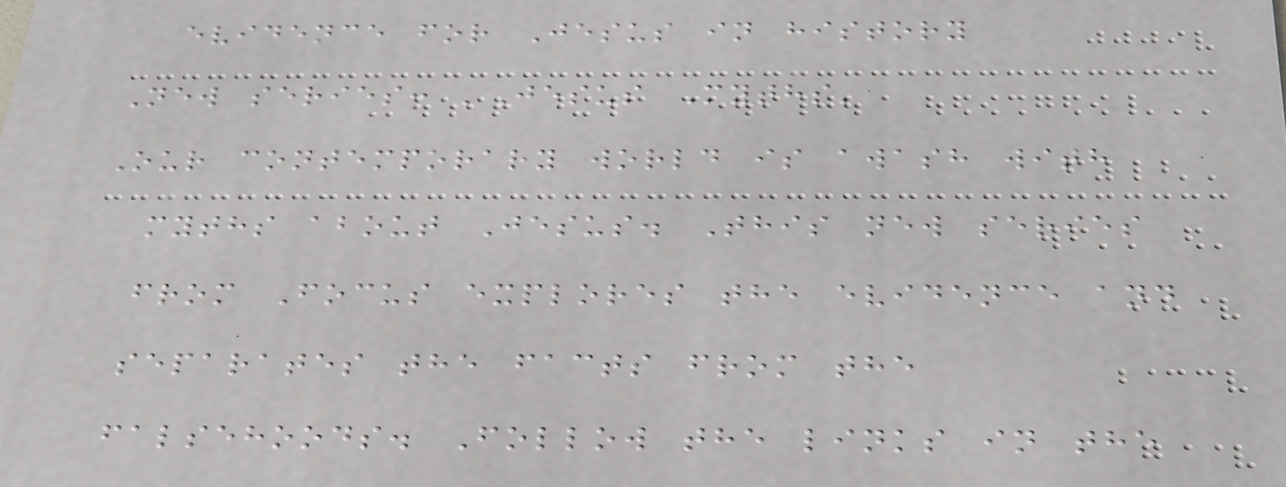evidence for Jesus in history
New series: 'Jesus Myths'
Our contemporary world is awash with
myths about Jesus. This new series
from Focus explores the evidence and
separates the facts from the
falsehoods. Follow the links in the
